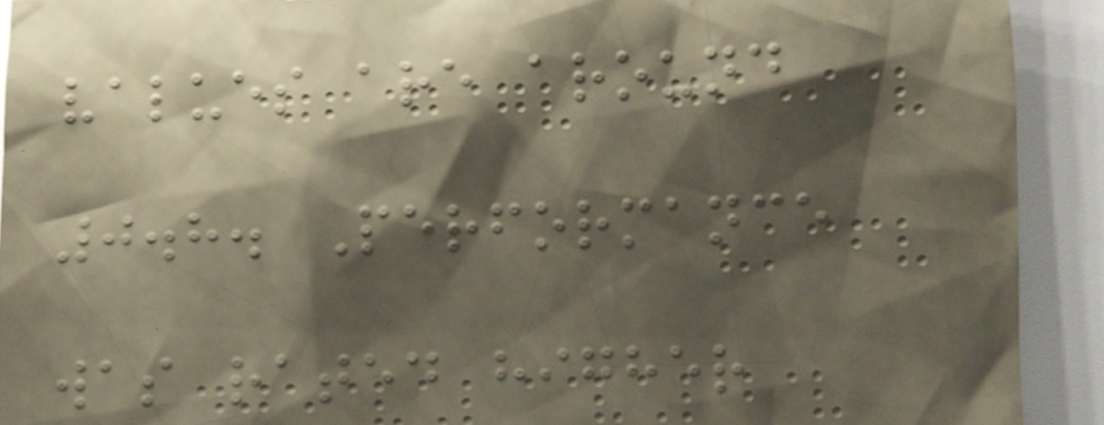values are around
0.8. Performance
was rated higher
